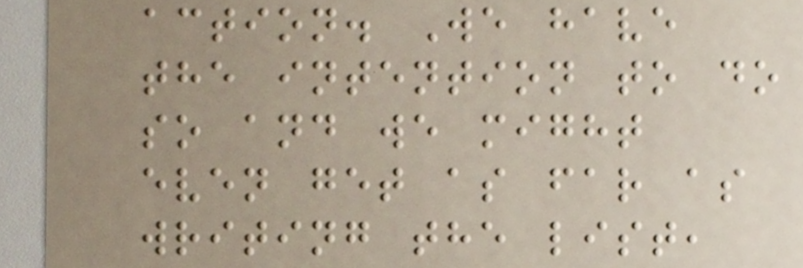action. We have
the intention to do
so and we might
even get as far as
writing the list,
